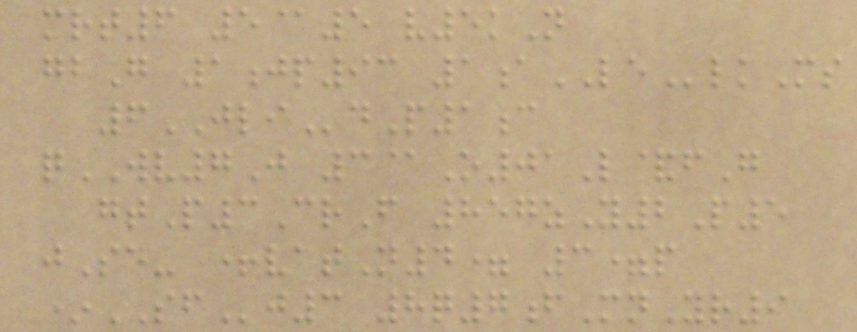mrt6 5@5 v5kN
gbG 1jp93 1aLElkMs
6JLIdP1c
qWV7J 3@O01L&fG
gtP3CrF 857zY2P5
jSe- +vatN4= 3=p
*SFj3 8q7fMnYr9
